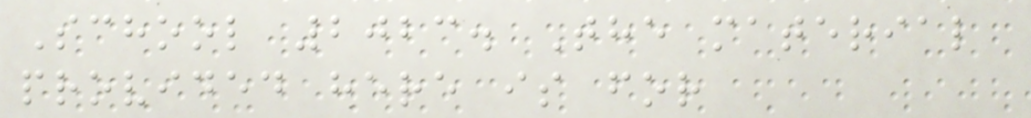School 2023. The material
provided here is for
